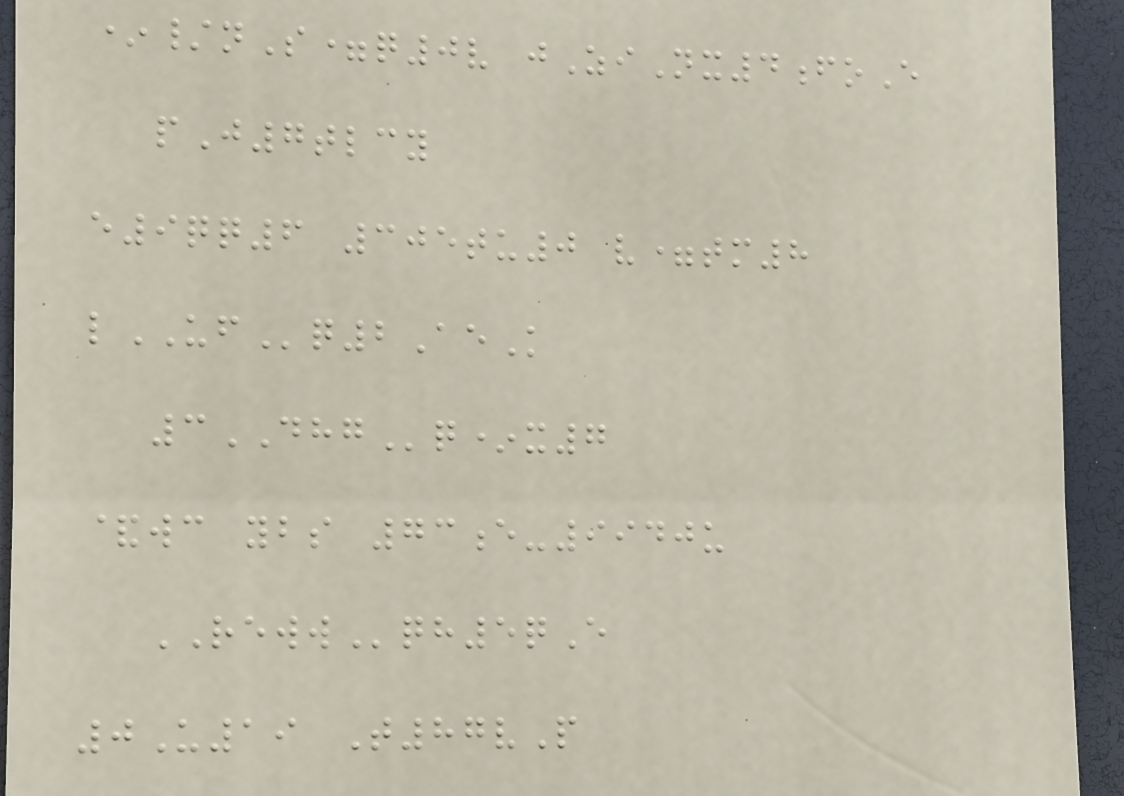*/nS=q0v jZiNx4foE
pJ7tlcy
e9qq6 305tu0 v=tm8
lUFq2AeK
3DHGq*x7
&wc ybs 73e-9940u
REWWqh5qE
0U19 T87vP
